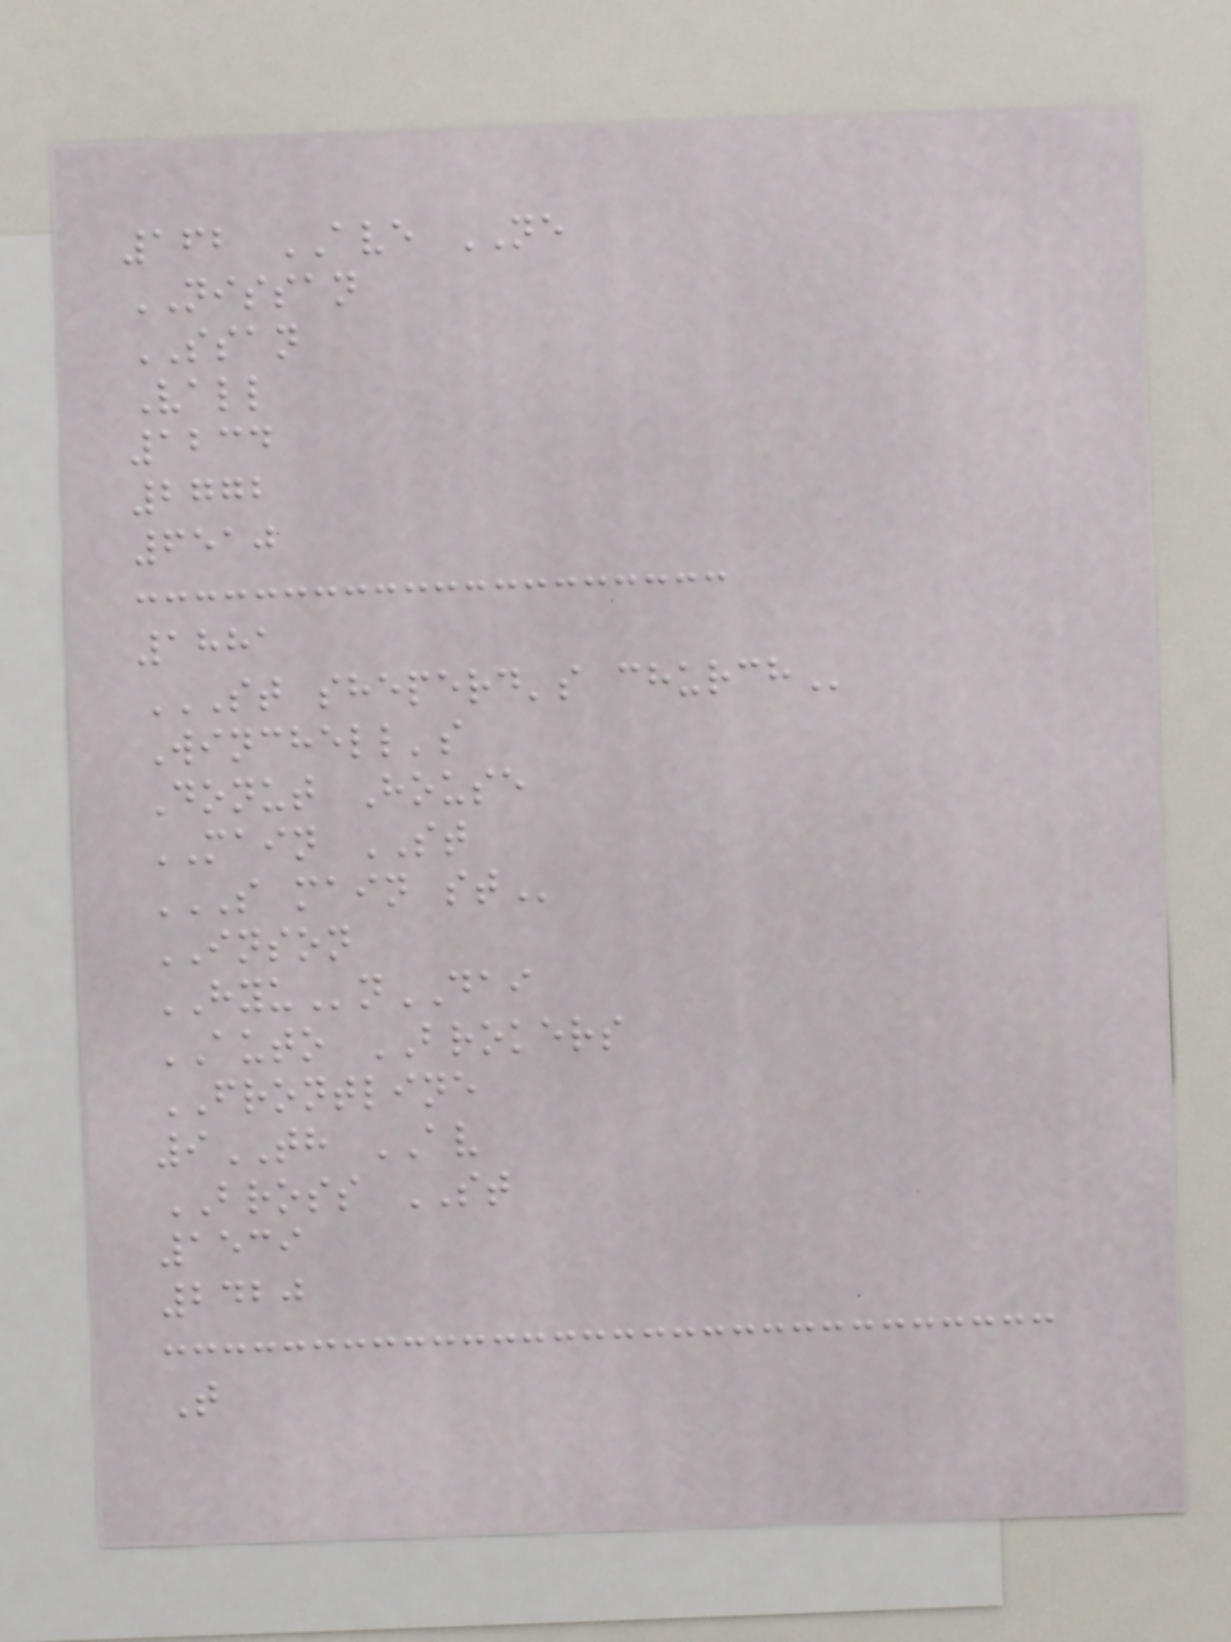162 AVE NE
NISSAN
SSAN
Vall
1234
2772
6510
1881
ST SHEPERD'S CHURCH
Winchell's
Donut House
MAIN ST
S MAIN ST
INSON
HYUnDAI
AUTO BROKERS
FRONTLINE
9TH AV
BROSS ST
1539
2420
T
